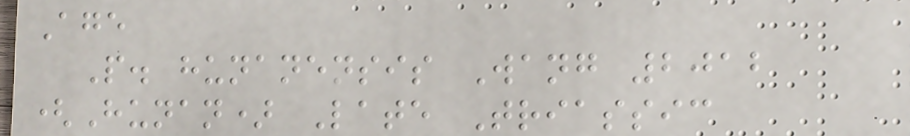Age
P. hunanensis Wang 2012
(Hunan) Late Triassic
